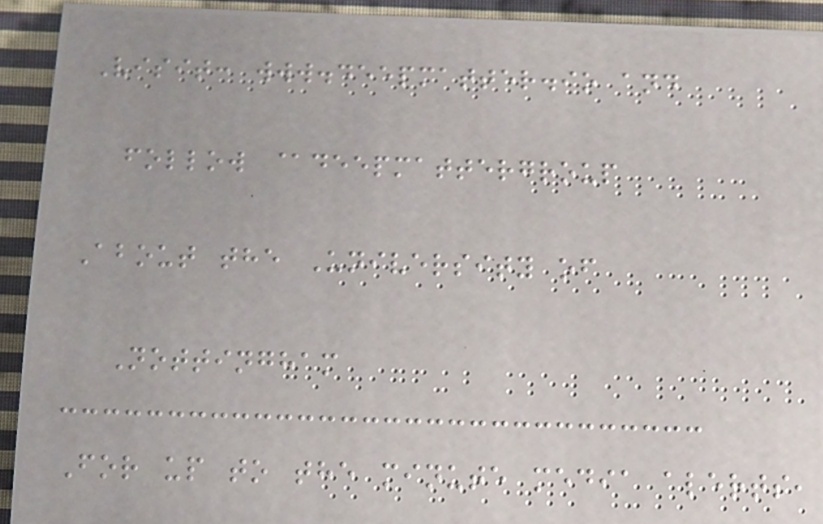Visit: www.deepmatter.io and
follow @deepmattergroup
About the University of
Nottingham
For up to the minute media alerts,
